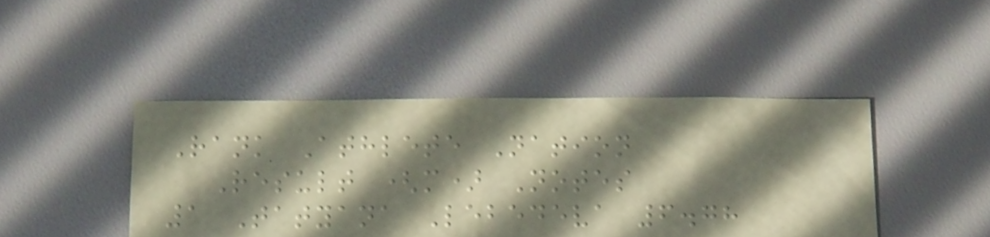Rank Athlete Nation
Result (m) Notes
1 Tatyana Lebedeva 6.78
